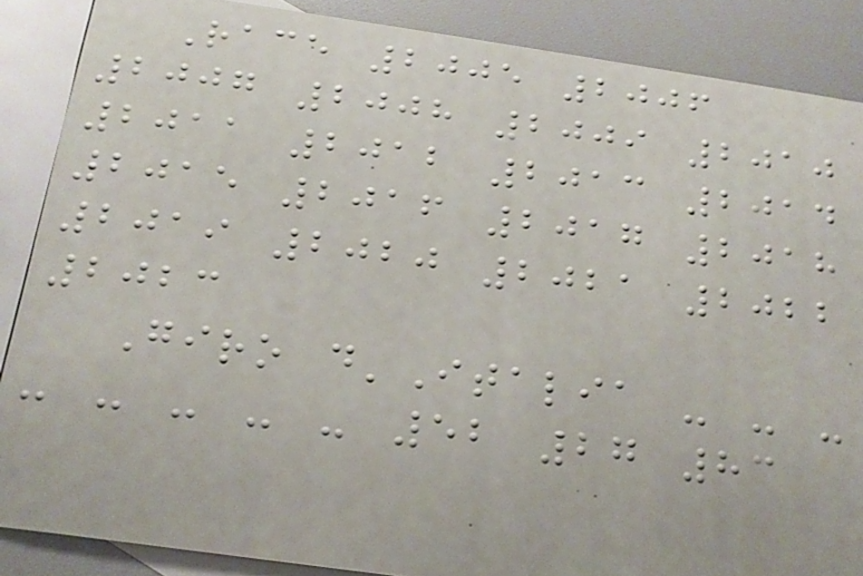Race 2005 2006
2007 2008 2009 2010
2011 2012 2013 2014
2015 2016 2017 2018
2019 2020 2021 2022
2023
Giro d'Italia - - -
- - - - - 52 27 83
